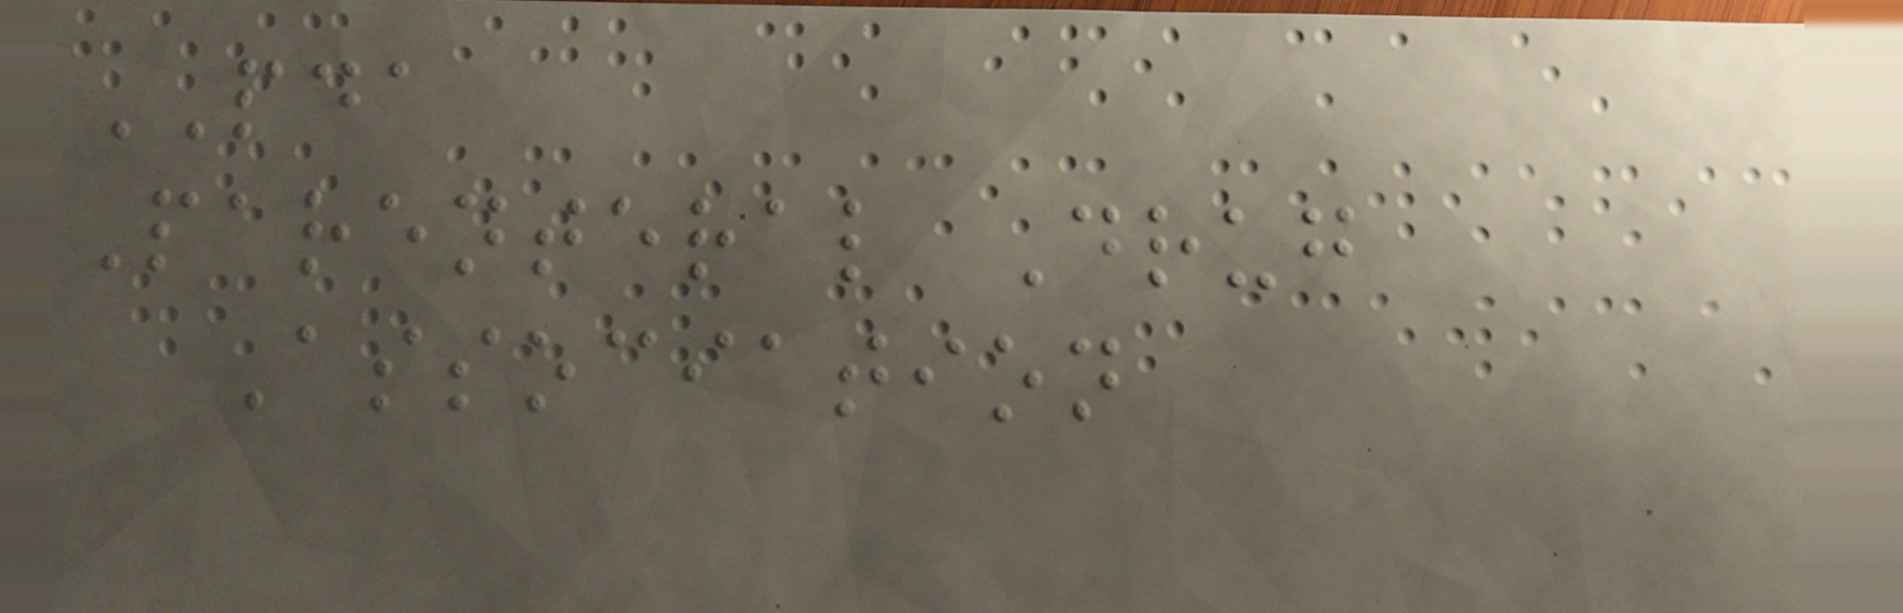PDA
Parenteral Drug
Association
